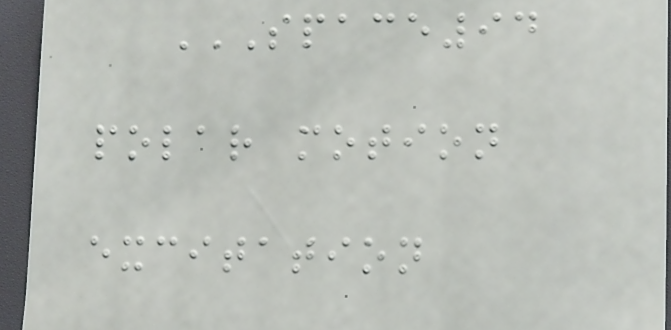SPACE94
POLAR MOTION
EXCITATION
